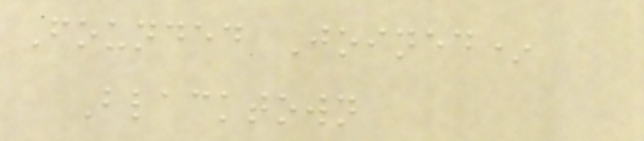Founded Joined*
Blacktown
